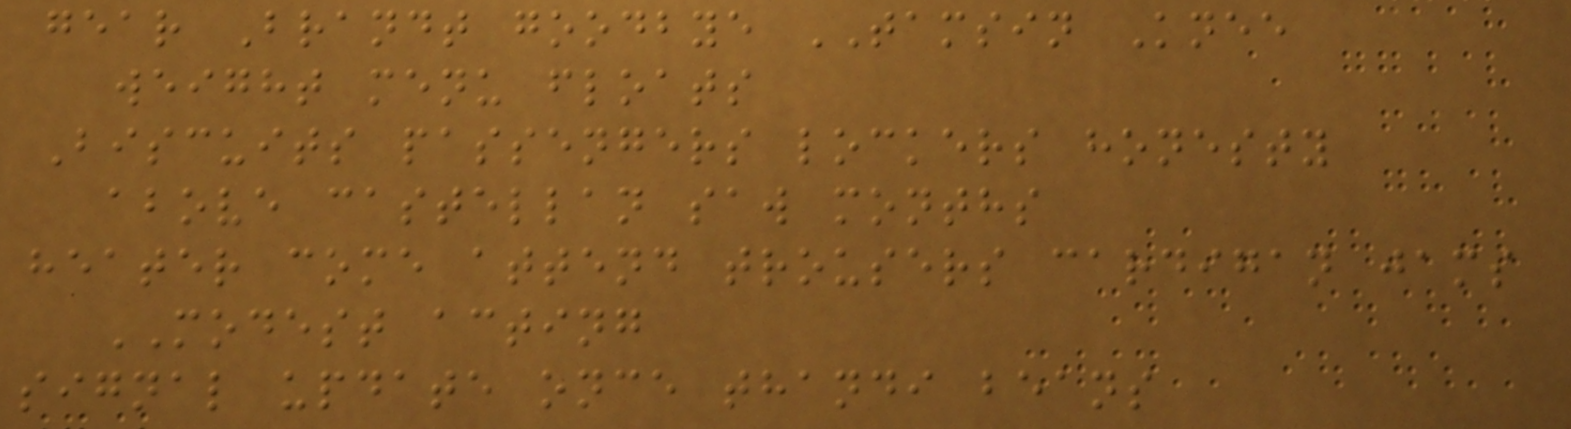gear Brandt goodbye TAMSIN Knee
weight menu floats
Biscuits passengers lockers honesty
above castellan saw months
heater come attend trousers cardigan jams
MODEST acting
signal update once thandi beans
